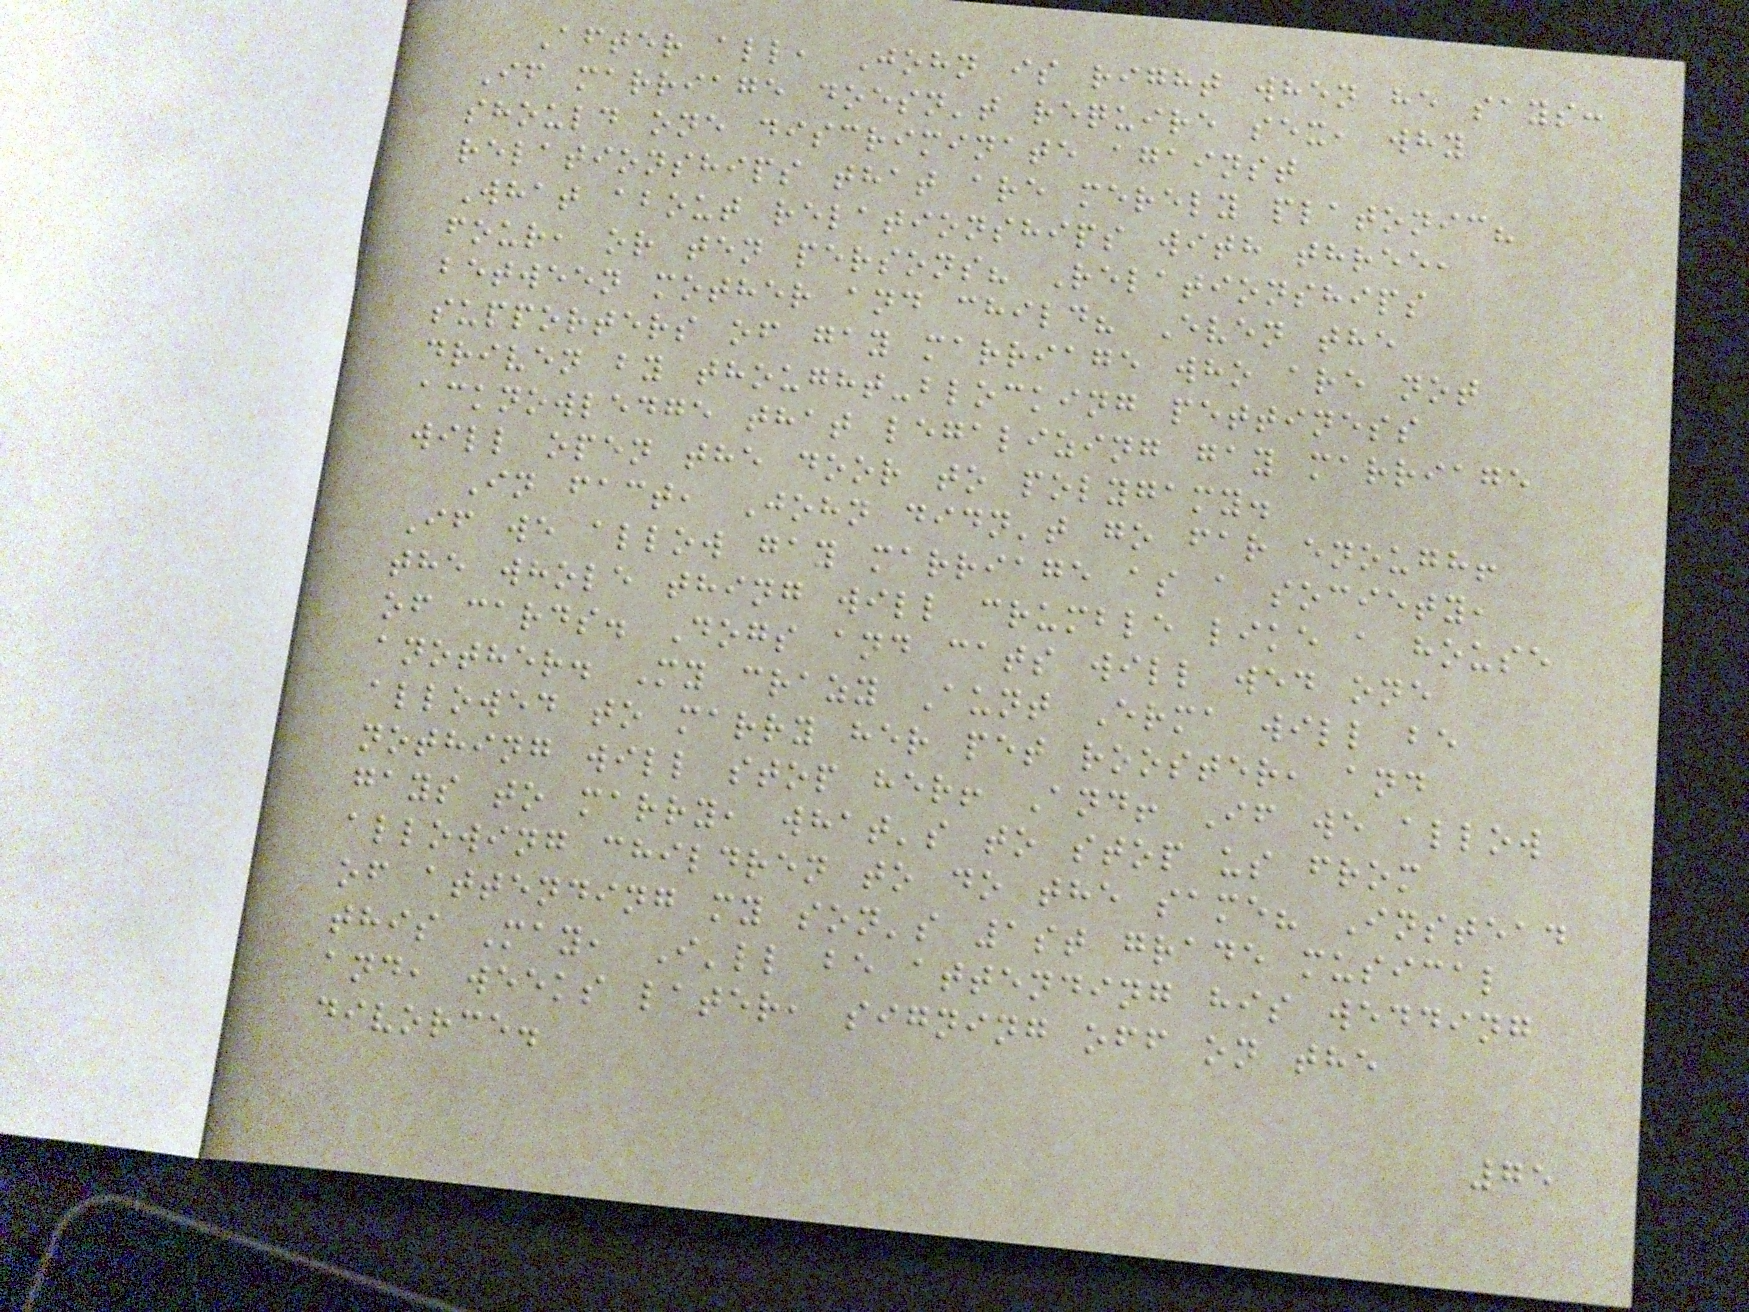After all, John is right when he says:
If marriage doesn't require sex, why
should one discriminate against
relationships that are merely platonic?
What about relationships with three,
four, or ten persons? Relationships
between mother and child? Even the
supporters of gay marriage who are not
driven by thought-blocking pettiness
acknowledge that legalizing gay marriage
will open the door to polygamy.
In fact, John didn't go far enough!
If we allow gay marriage as a society,
the whole thing will crumble like a house
of cards. Dogs and cats will wed one
another. My crazy Aunt Erma will be
allowed to marry her pet rooster, and
nothing will stop her! And! If we allow
gays to marry, what's to stop us from
allowing children to do the same? Instead
of attending my son's 1st grade musical
this May, I'll be attending his wedding
and, weeks later, signing off on the
divorce.
75
